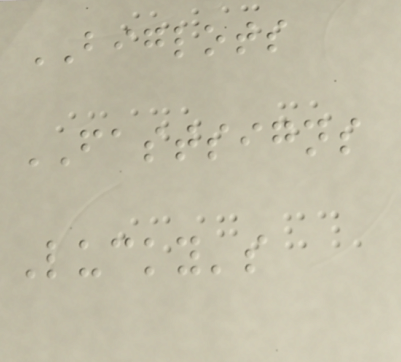BIGLOTS
FASTSIGNS
Lucky's
